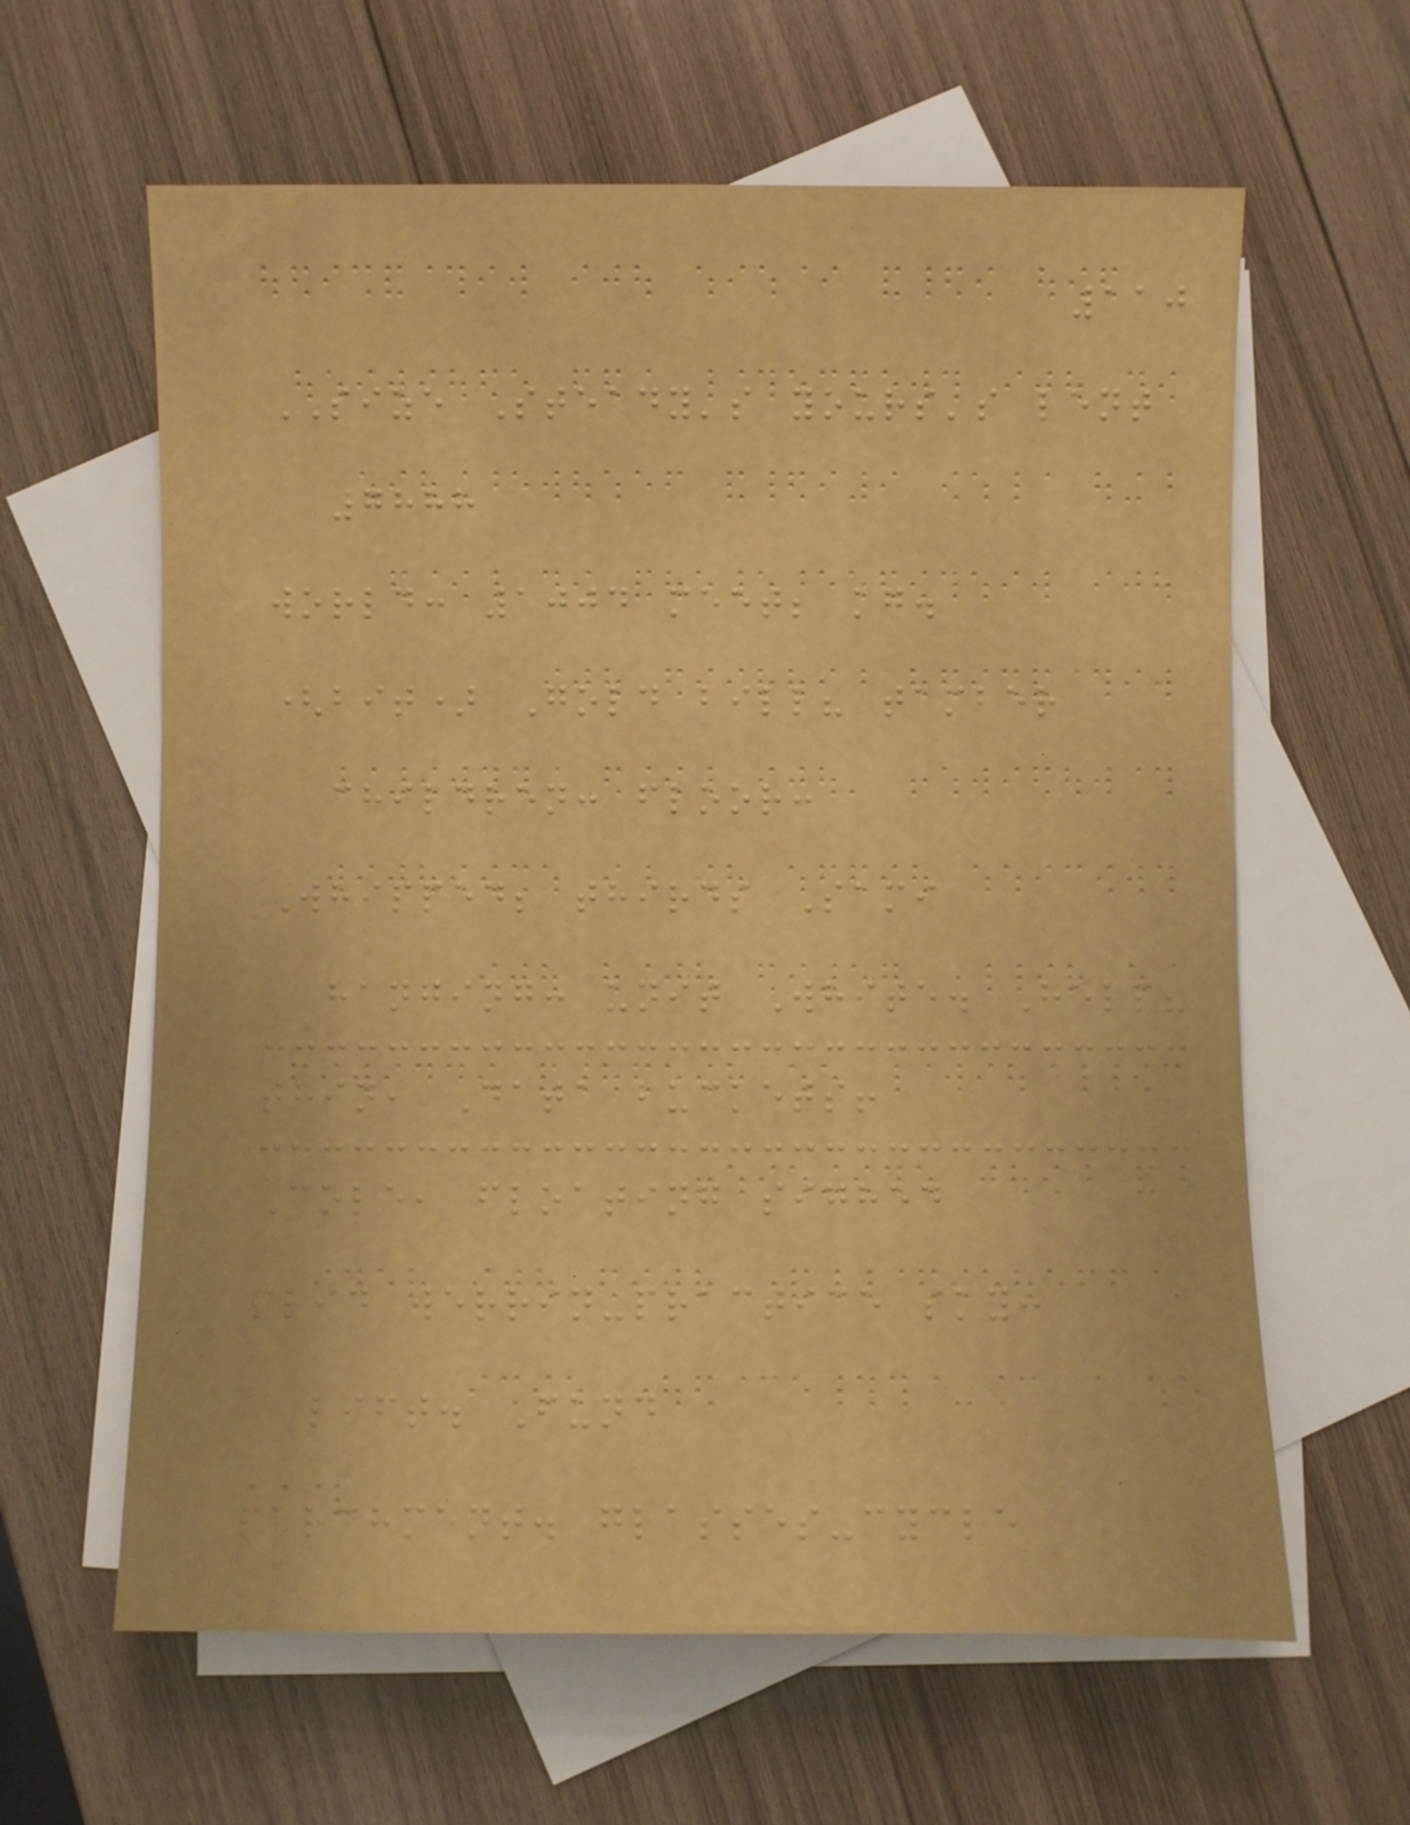110
SIZE Steady's yours's lent
7888
world: 1004 meet; kg.
(bit) Gold bill? tamber
children: floor:
Whipped; thirds Sami
hanging: unit White. Help?
thin, Data buckets!
Cole, floating sighed
slid werrin-practice sky:
lift. Fund
parchment. glasses-cycle
